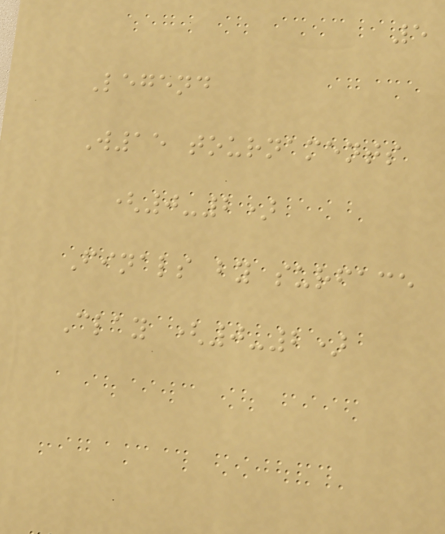5
Legend
W15 tournaments
(0-2)
Finals by surface
Clay (0-2)
